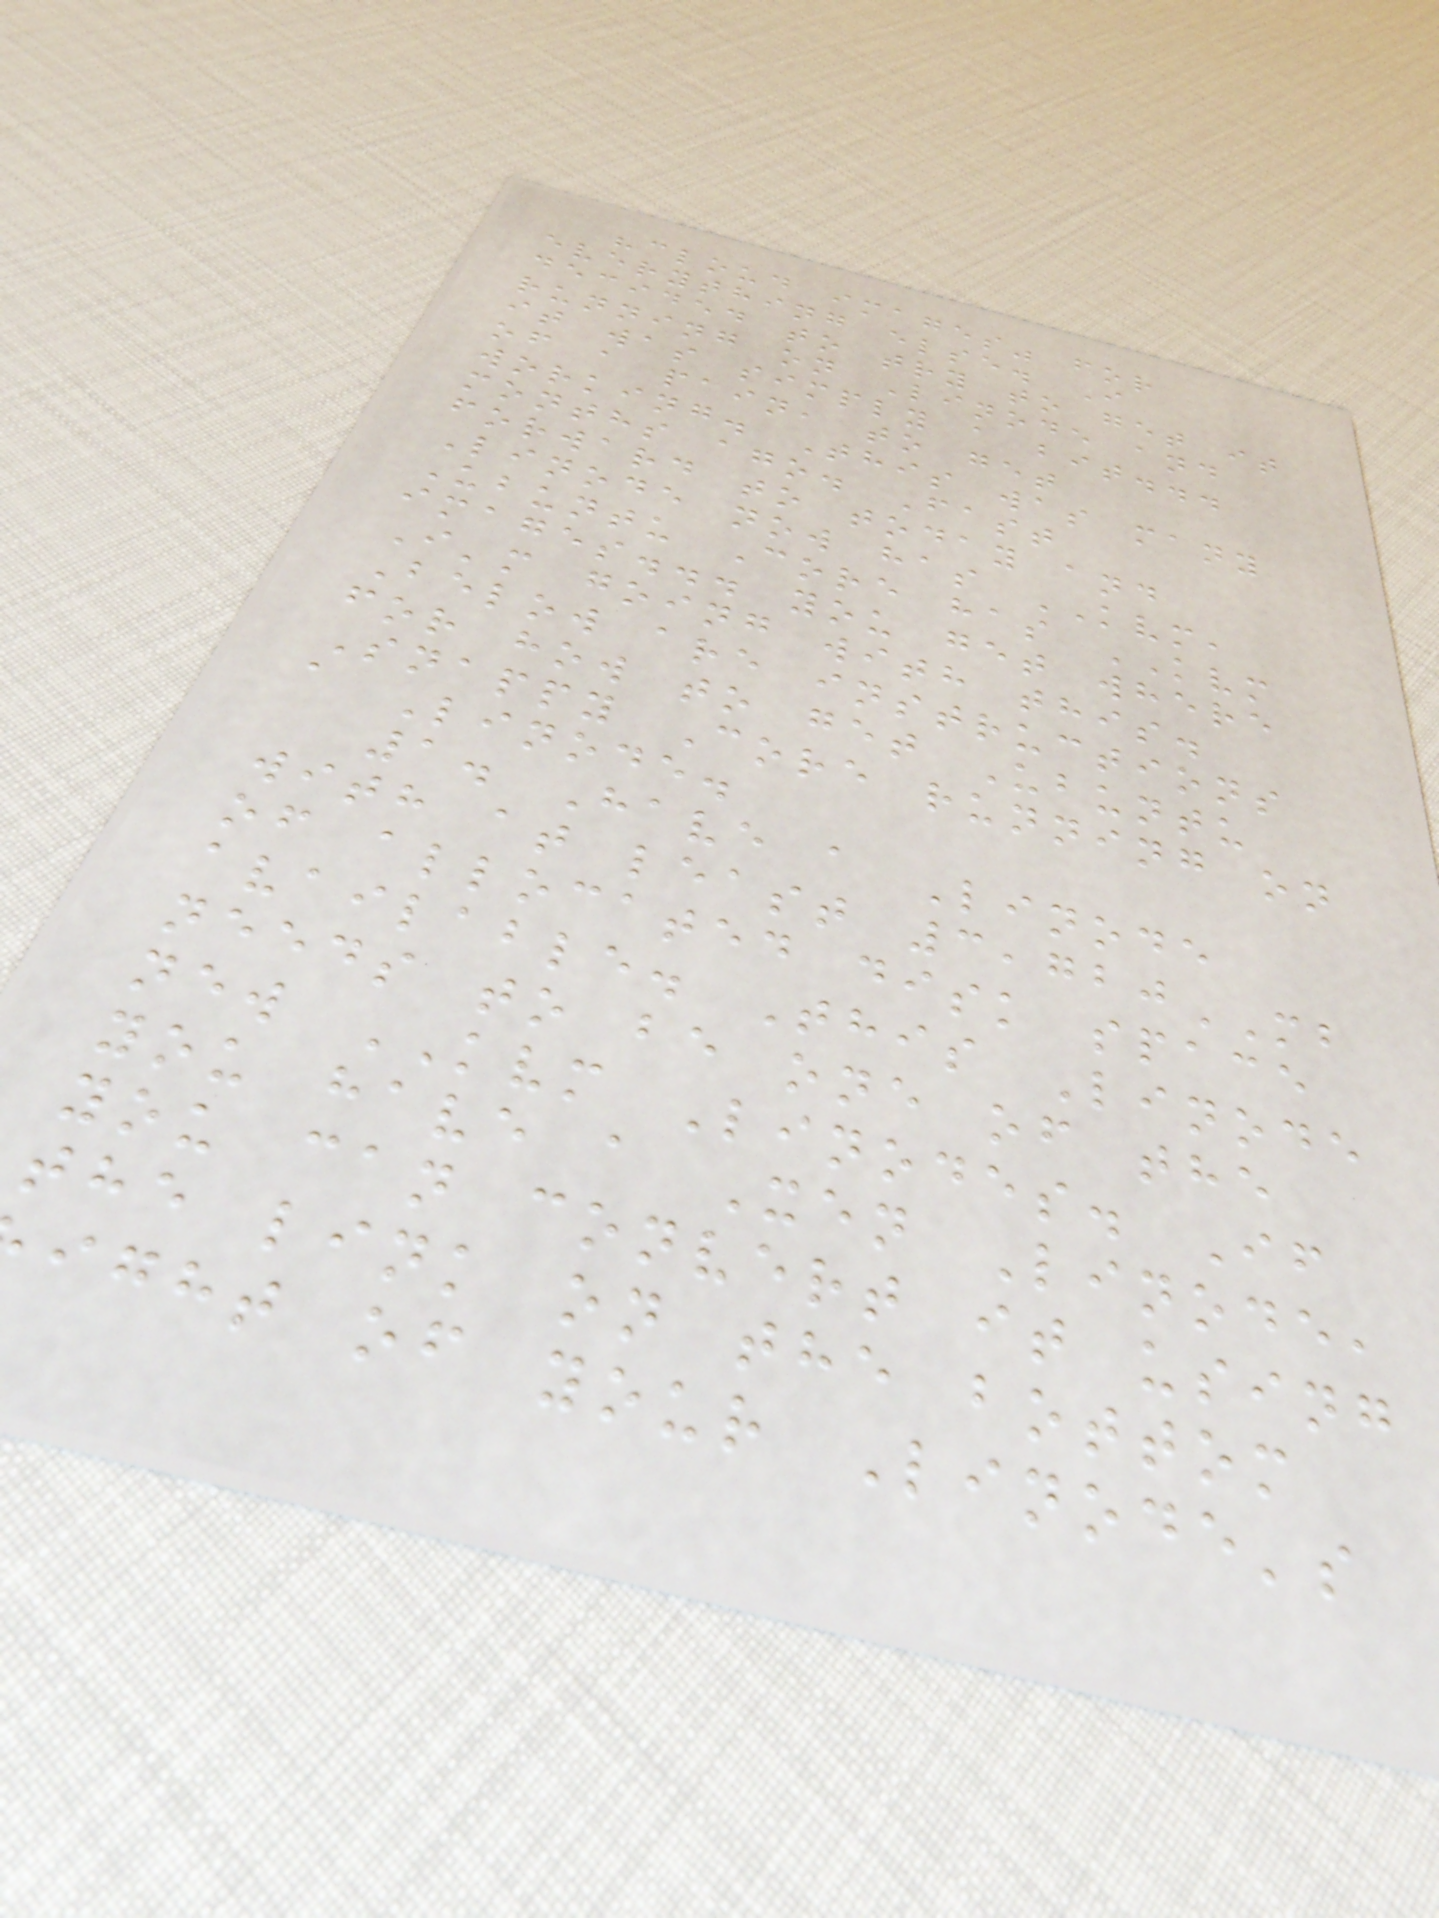"cloud images" for
everything else. I
decided to try to get it
running on Linode and
it was simply a bit...
of a pain, to get
working. This was many
months ago. Fast
forward to today and
Linode now has KVM,
Ubuntu Core has KVM
images... you get where
I'm going with this.
Below are instructions
for how to get Ubuntu
Snappy Core running on
a Linode.
1. Have a Linode
with at least 3,720MB
of allocated disk space
available. This Linode
needs to be one of the
new KVM Linodes. If
you have a Xen Linode,
you can convert it using
the link on the bottom
ight of your Linode's
